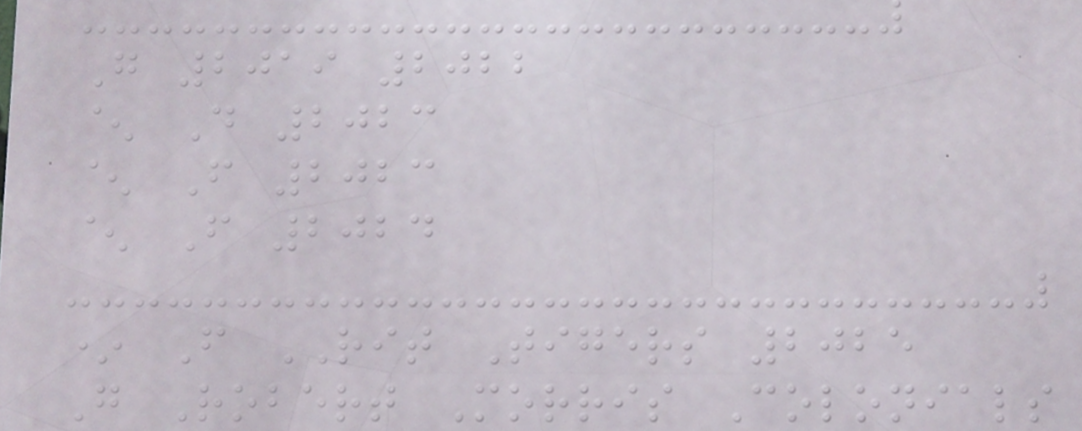G 2019 2022
^ D 2023
^ F 2023
^ F 2024
* F RIT Tigers 2025
G Robert Morris Colonials
